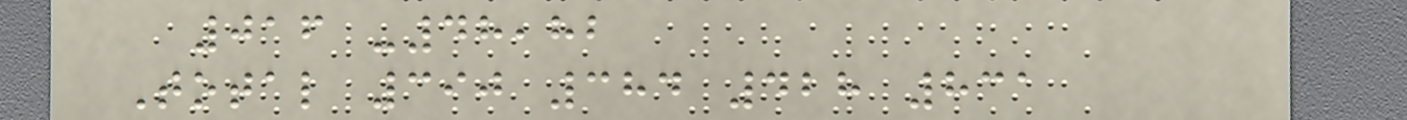016 -48,82
Total 390 384 428 831
